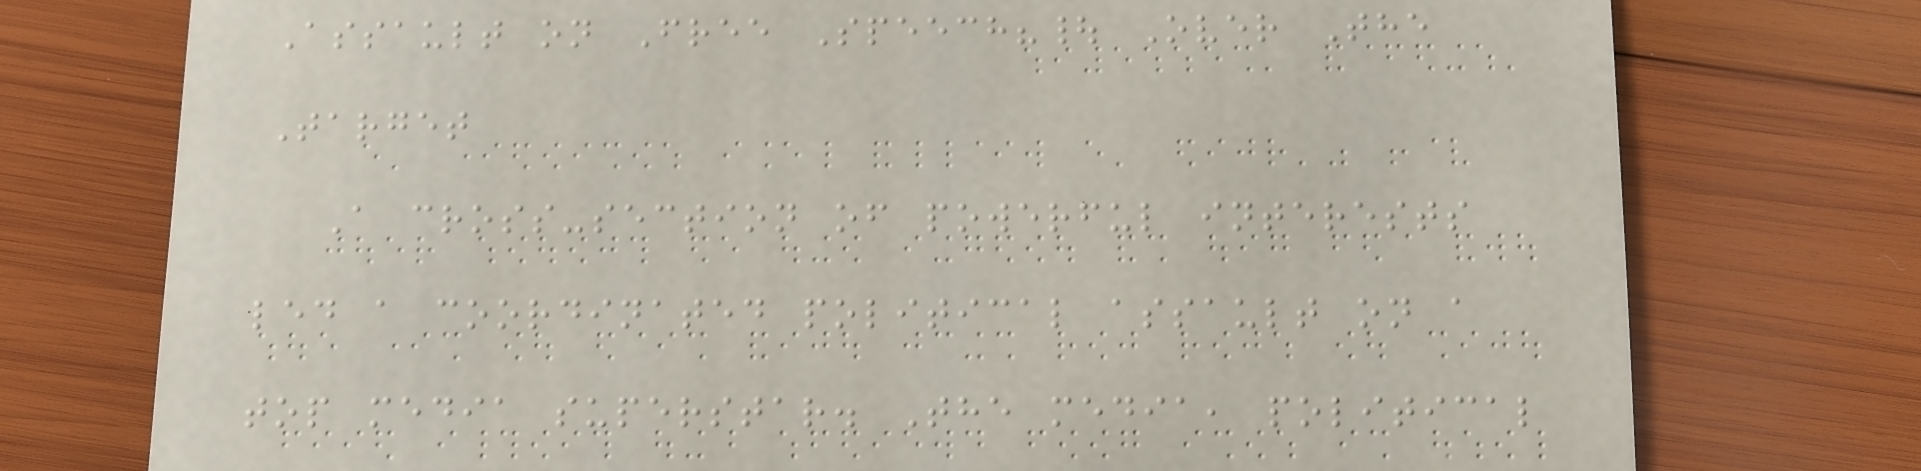Assault on Free Speech?| Over The
Target
A cross-section of powerful interests
led a coordinated political assault on a
top media superstar. The media, political
